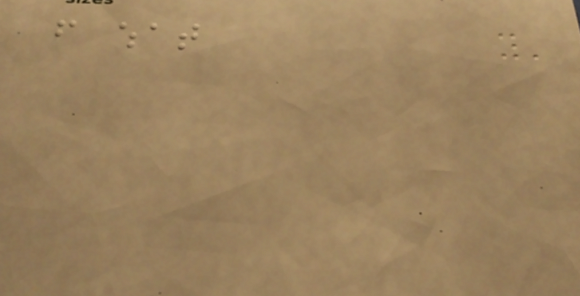from what
